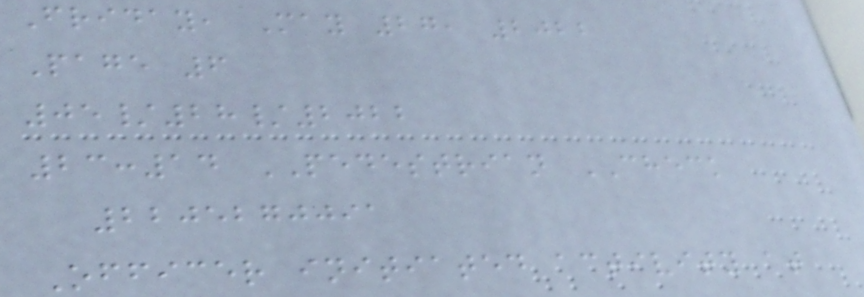Friday, May 27, 2022
Page 6
05/28/2022
23:14 PEDESTRIAN CHECK
2205270091
Officer initiated activity at
